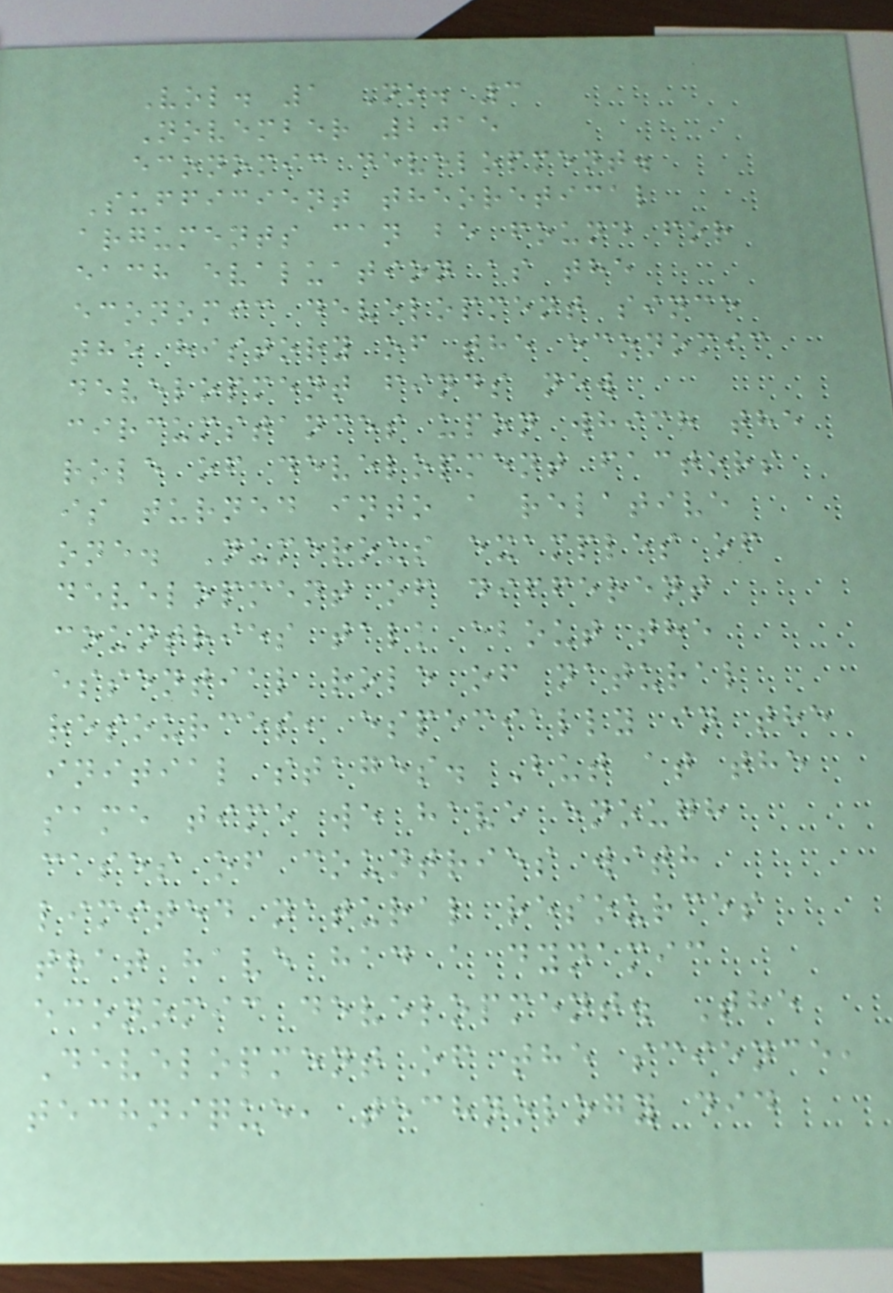Vol. 1 No. 3
November 2015
economic development.
Sufficient theoretical
arguments can be found for
each evaluation as the
economic development since
the history of the economic
development finds new
circumstances upon which the
role of development factors
is turned into a relative
one. Numerous examples of
development of different
countries talk about the
essential role of natural
resources, especially in the
initial stages. But at the
same time we have enough
cases of countries with
limited natural resources
that have had a dynamic
economic development. The
Development of the science,
technique, technology did
